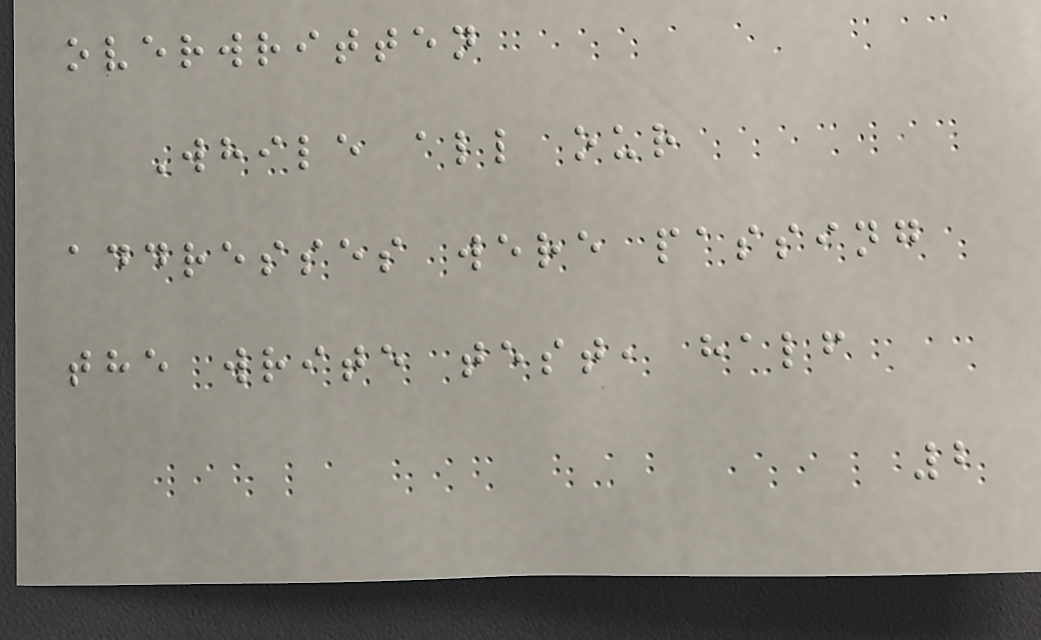overwritten
While all our
addresses were passing
the write test, half
2
